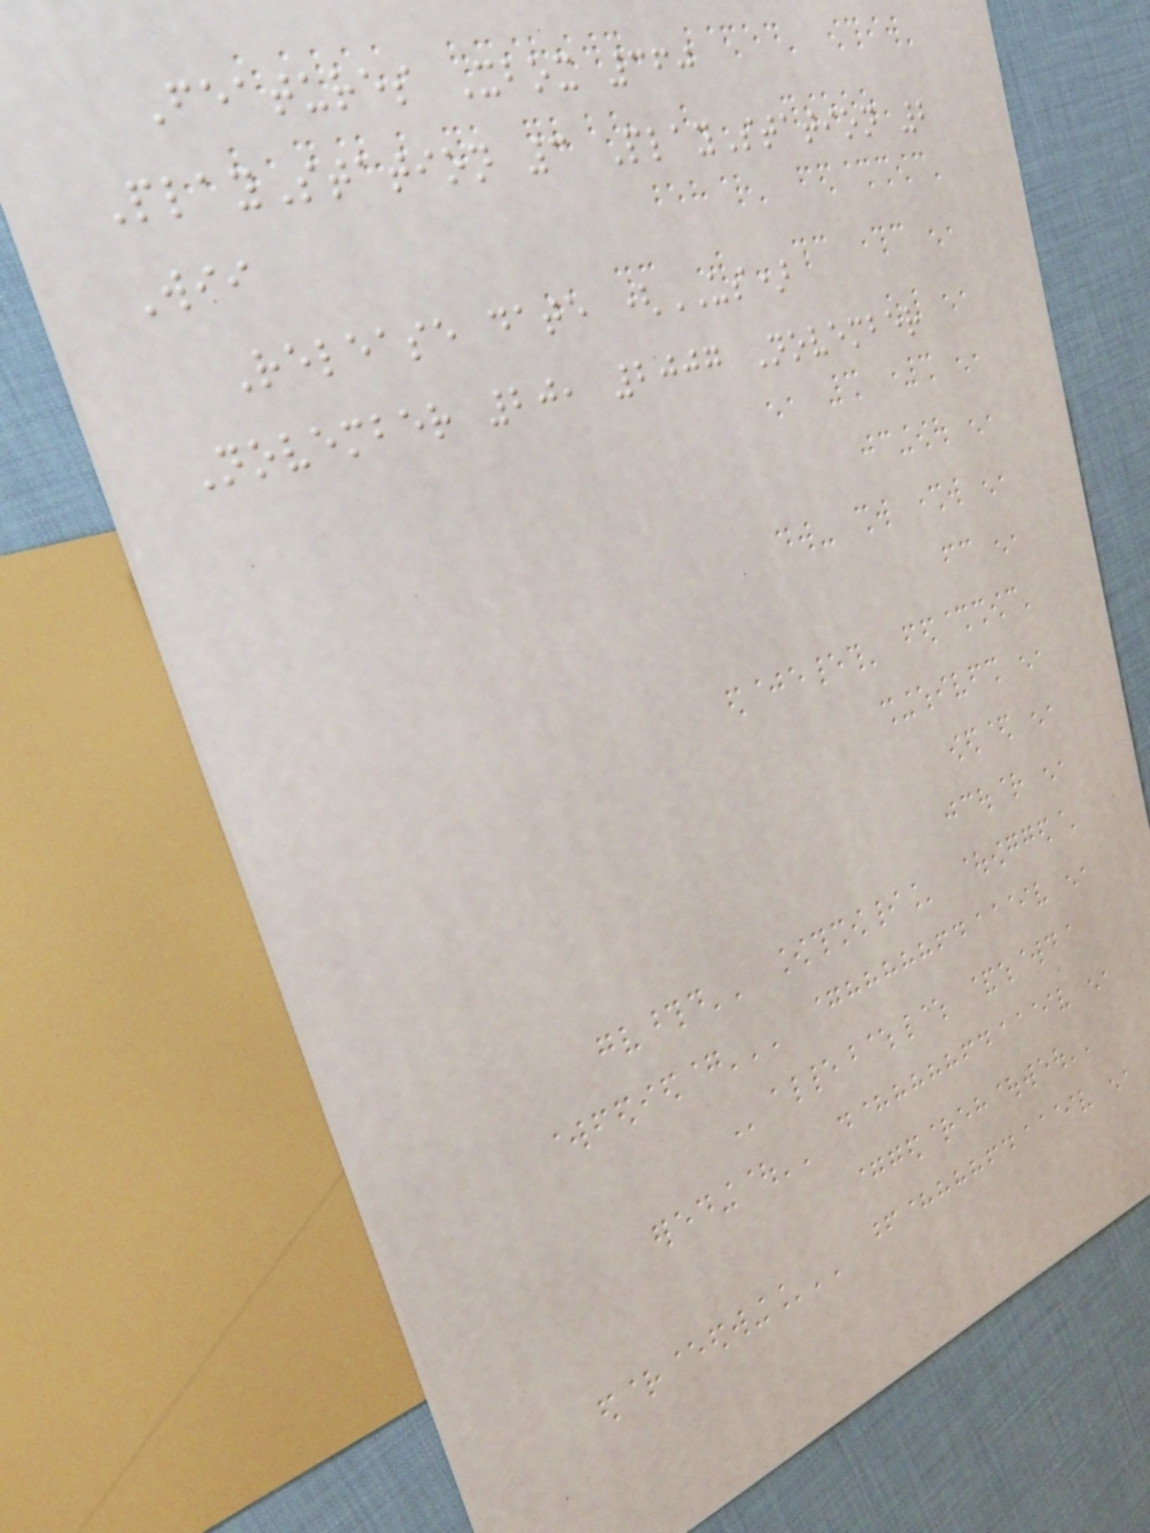Features Xbox 360
PlayStation 3 PlayStation 2
Wii
Release date (US)
November 20, 2007 November
